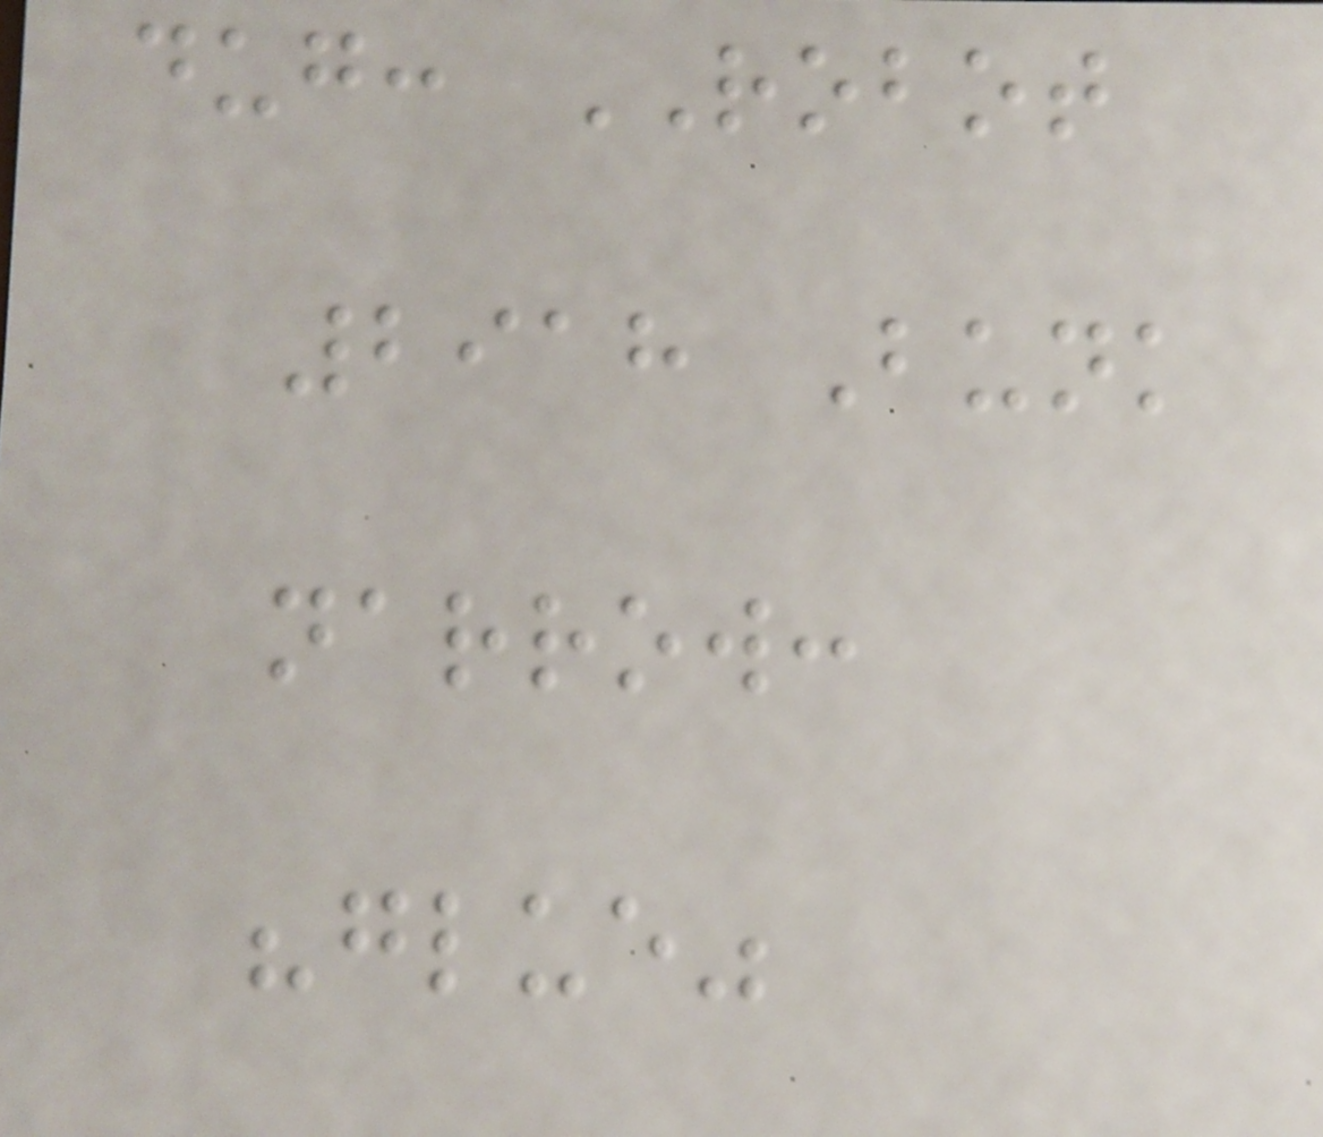dug: ROBOT
2918 Bunk
narrow:
"glue"
